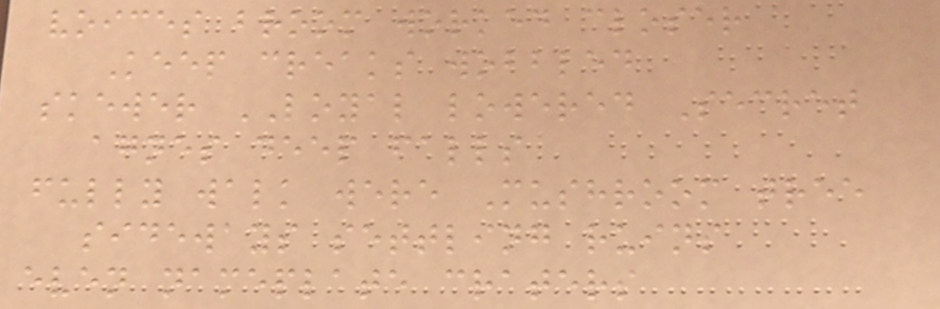voices broom worked closer
Keep creaks wobbled
skewer LOYAL lowered Secret
agnes deep falls
fully walk were Mushroom tree
sideways settling ruins
even nameplate craters
